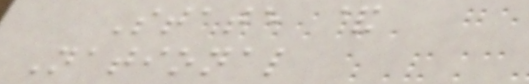State &
National
